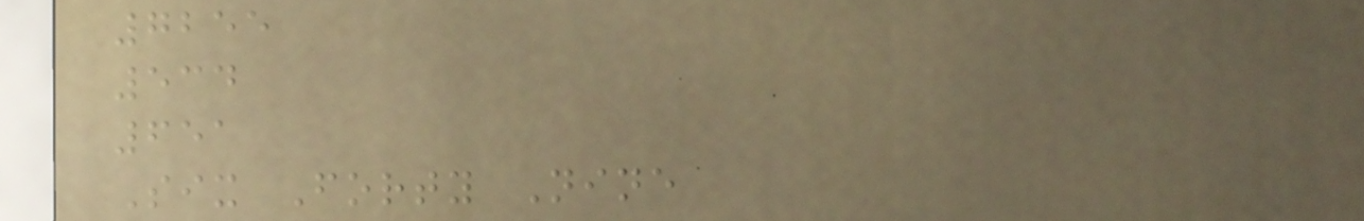7255
534
651
Six Forty Nine
